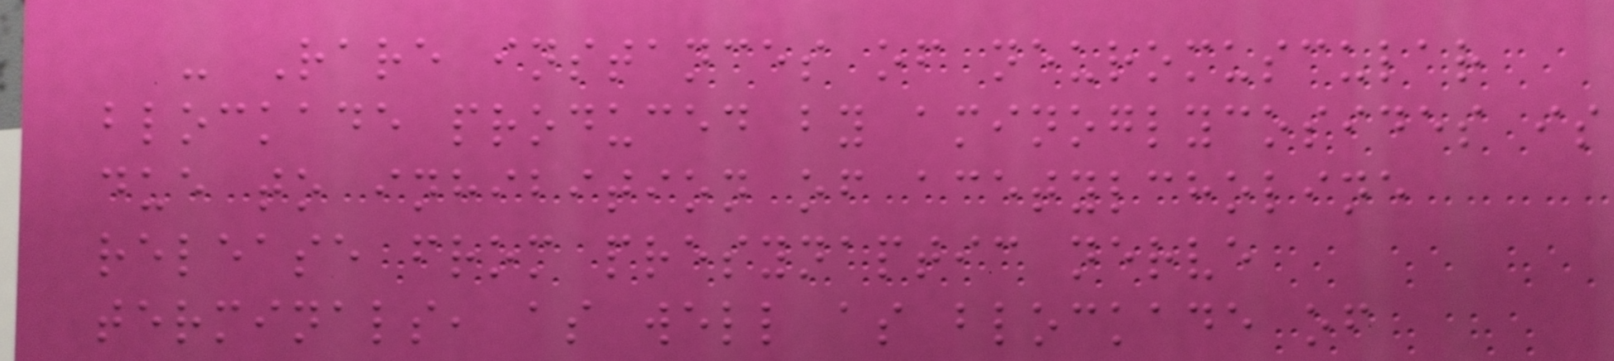- Rare instances of neuromuscular
blockade produced by aminoglycosides is
due to inhibition of acetylcholine
release from presynaptic nerve
terminals, as well as blockade of
